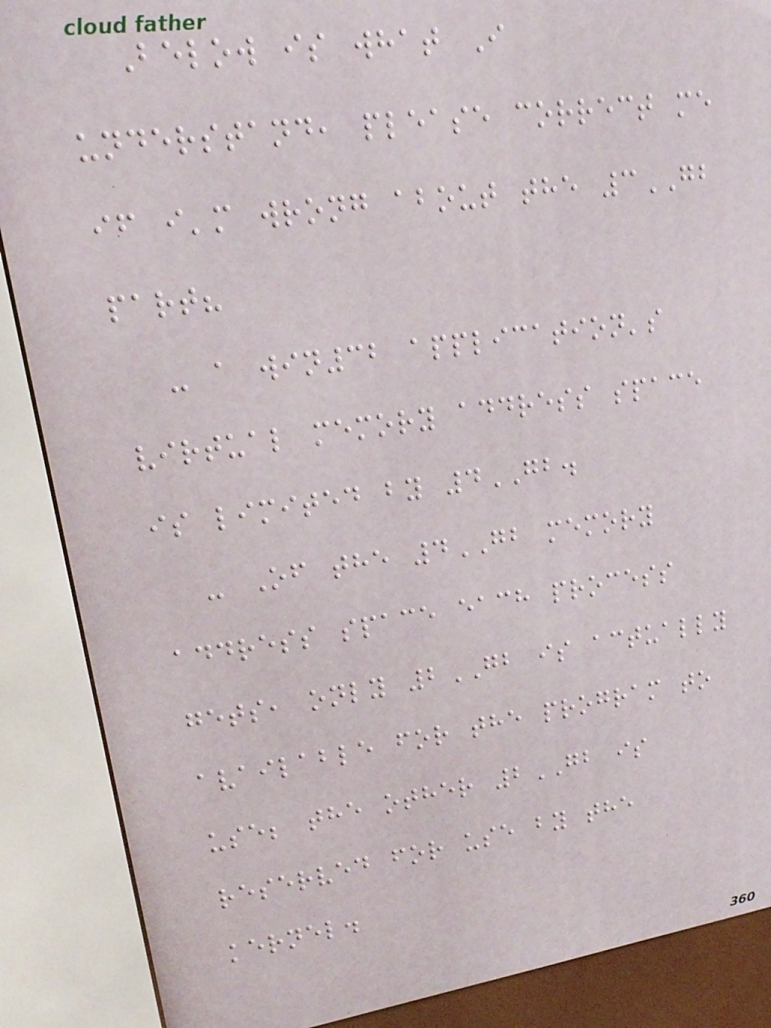Below is what I
understand, please correct me
if i'm wrong about the 3GB
part?
- a win32 application's
virtual memory address space
is limited by 4GB.
- Of the 4GB memory
address space each process
gets, only 2GB is actually
available for the program to
use; the other 2GB is
reserved for use by the
kernel.
